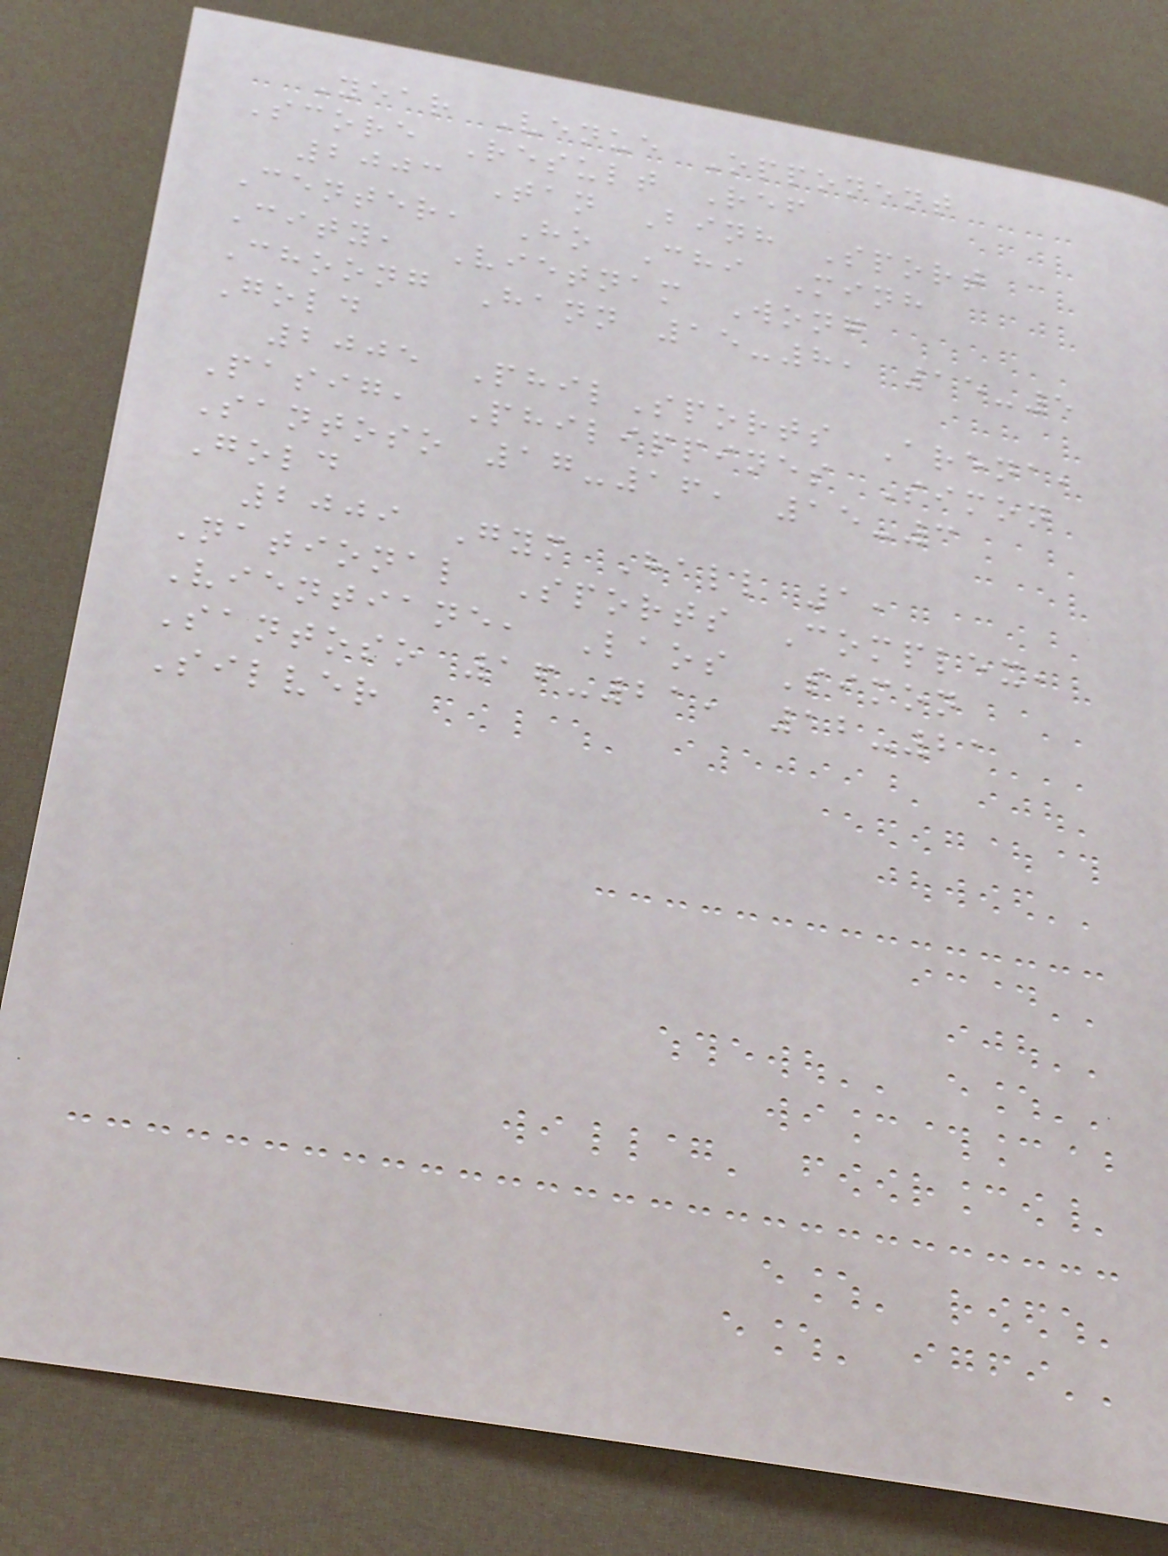Year Venue Opponent
Score Result Ref
2003 Tan Binh Sport
Center, Ho Chi Minh
City, Vietnam Wong
Choong Hann 15-8, 15-5
Gold
2005 PhilSports Arena,
Pasig, Philippines Simon
Santoso 17-16, 15-3
Gold
2009 Gym Hall 1,
National Sports Complex,
Vientiane, Laos Simon
Santoso 16-21, 12-21
Silver
